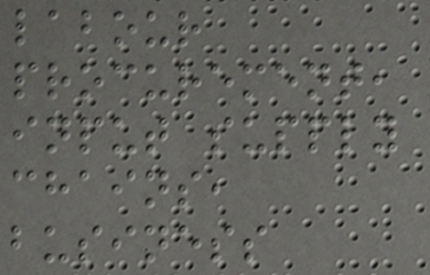labour
procurement,
input supply
chains,
business
